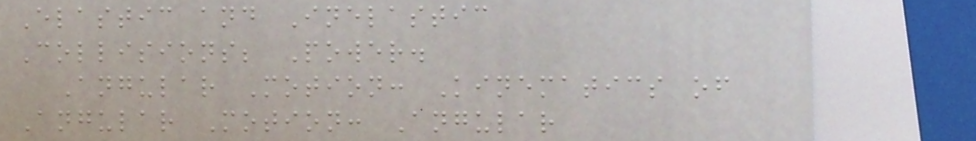Elastic and Inelastic
Collisions; Power.
Angular Motion: Kinematics of
Angular Motion: Angular
